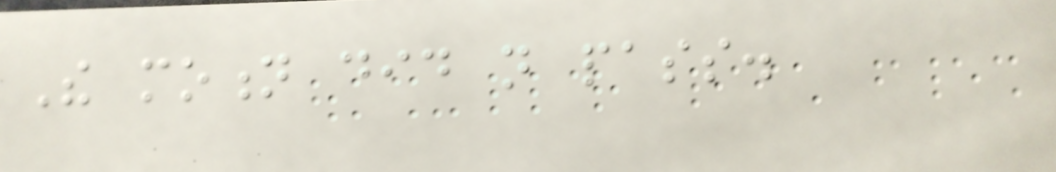The motion did not pass.
